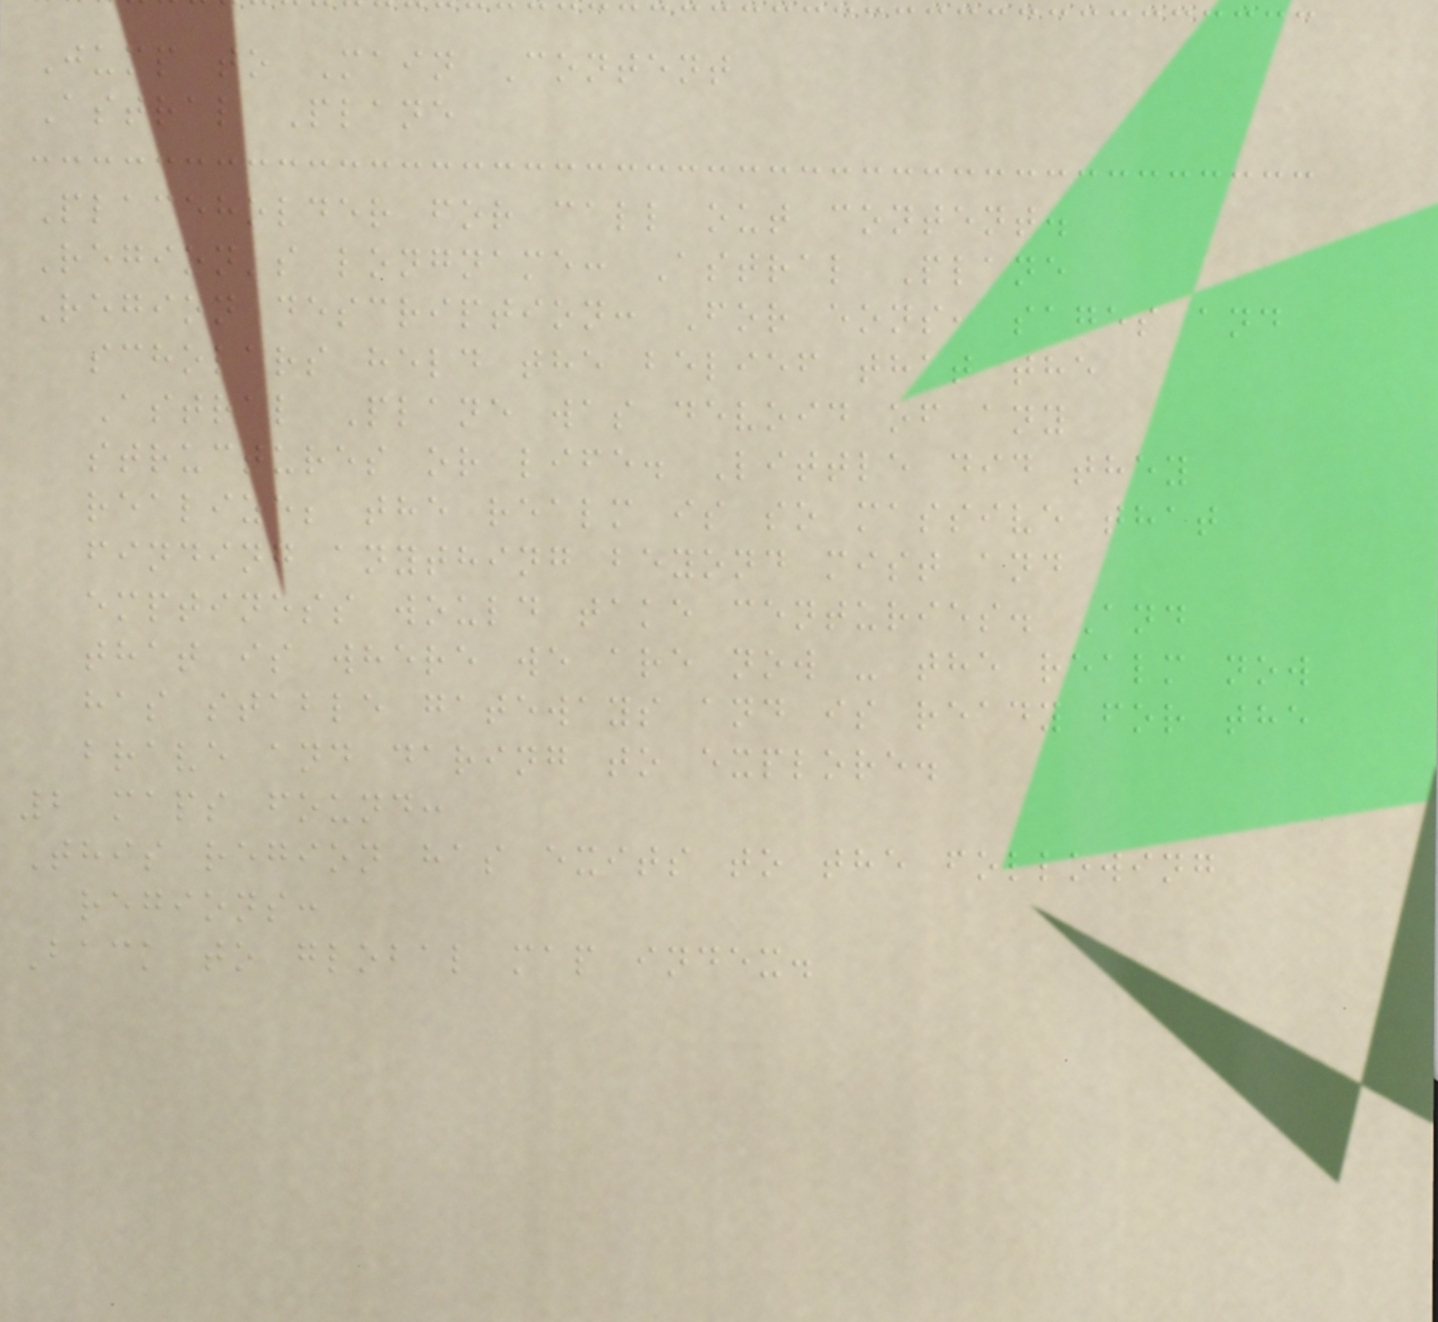Jump to Main Content
Astral Plane
Placeholder for call out content.
Region's longname: Astral Plane
Region description: For eons, sages and
scholars held the belief that the
Astral Plane was devoid of any
structures or life. Little did they
realize; the realm is so massive that
finding anything beyond mist and
emptiness would take centuries. And
that is where we are now - the realm now
has stable gateways and is ready for the
brave and daring to explore.
2 maps found:
This region has exits to the following
regions:
Back to global map index.
